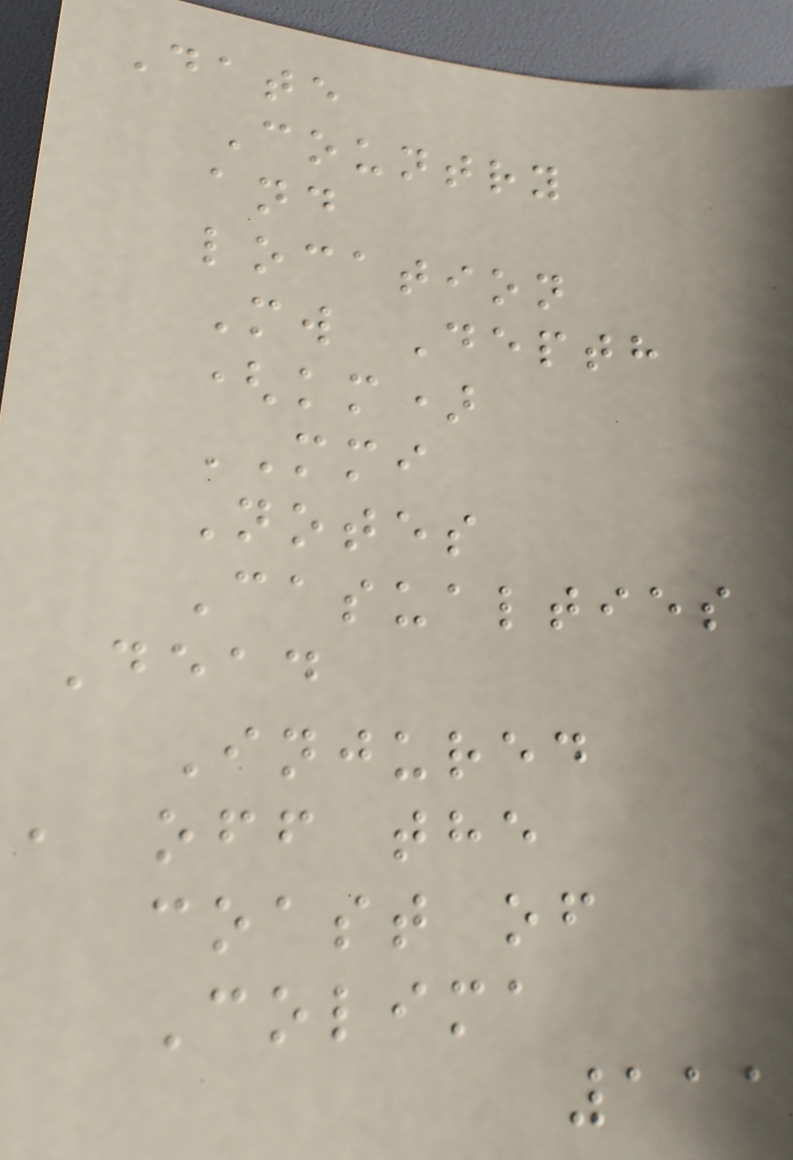Date
Country
and
location
Mw Depth
(km)
MMI
Notes
Casualties
Dead
Injured
, off the
coast of
Colima
111
